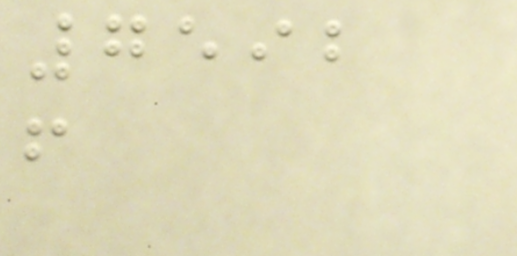7592
f
